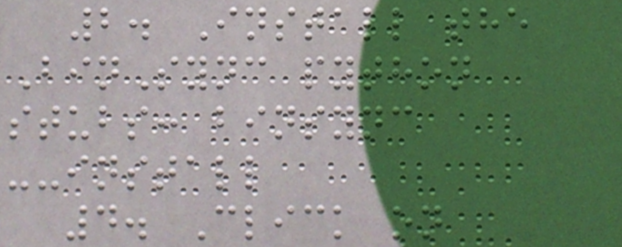2. Install the
BinSync python
stubs: binsync
--install
4. Click on
